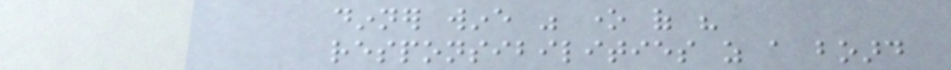dinner wine was one of his
responsibilities as a board
